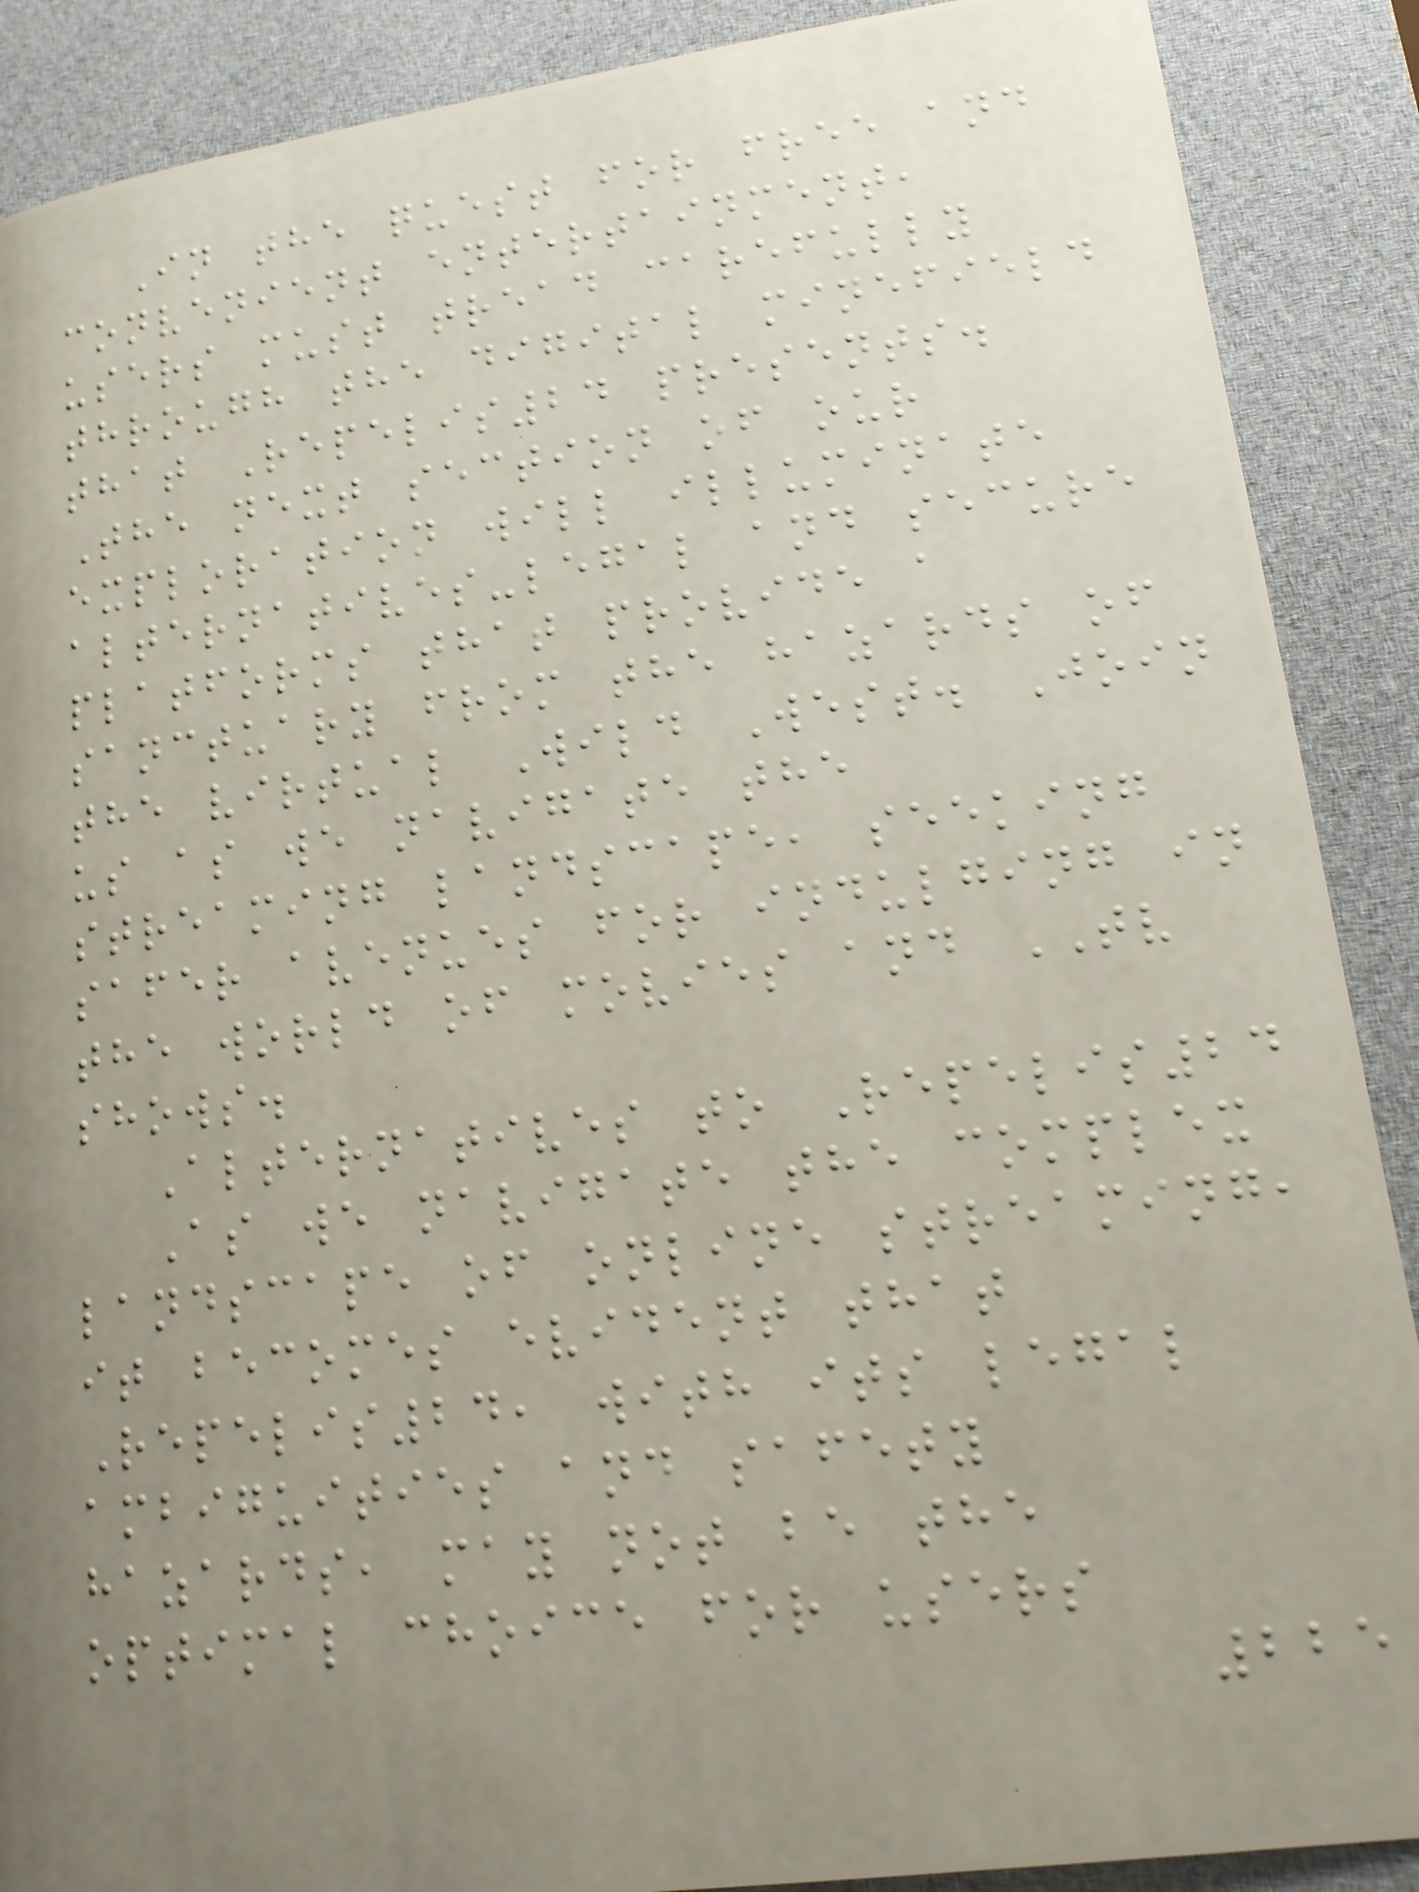In the quest for free and
convenient entertainment,
users must tread carefully
through the digital minefield
that Repelis24 presents.
The next section of our
exploration will illuminate
alternatives-legal and secure
platforms that provide a
sanctuary from the hazards of
the virtual Wild West. Join
us as we navigate the
streaming landscape, seeking
safer avenues for indulging in
the world of movies and TV
shows.
Alternatives to Repelis24
As we navigate the complex
landscape of online streaming,
it becomes evident that
Repelis24, with its legal
ambiguities and safety
hazards, may not be the
optimal choice for users
225
